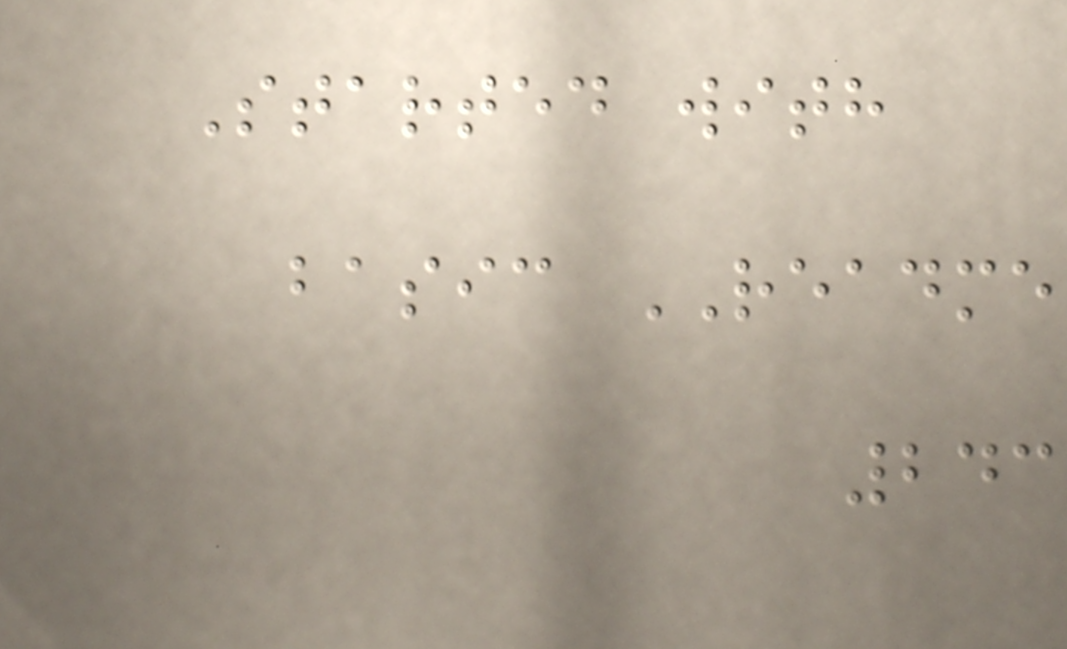Started with
basic README
243
